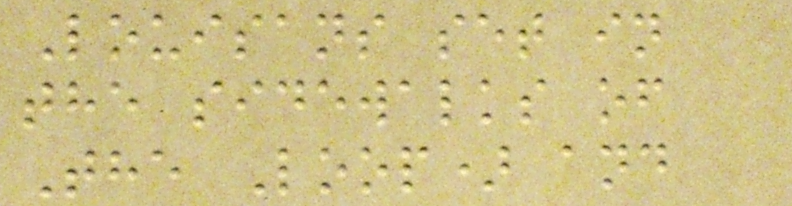Louisans set in
the sidewalks of
The Loop) and
